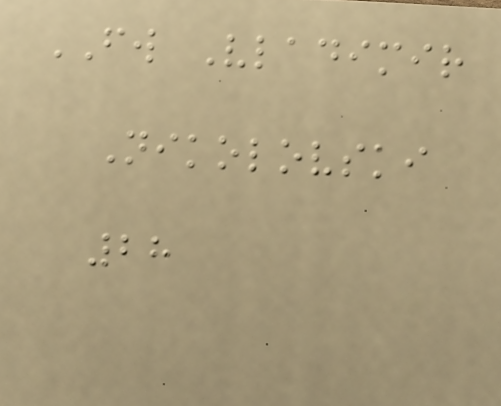FW Vladimir
Nikolovski
28
